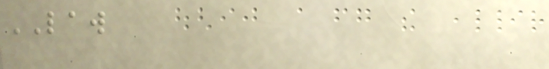LAW
